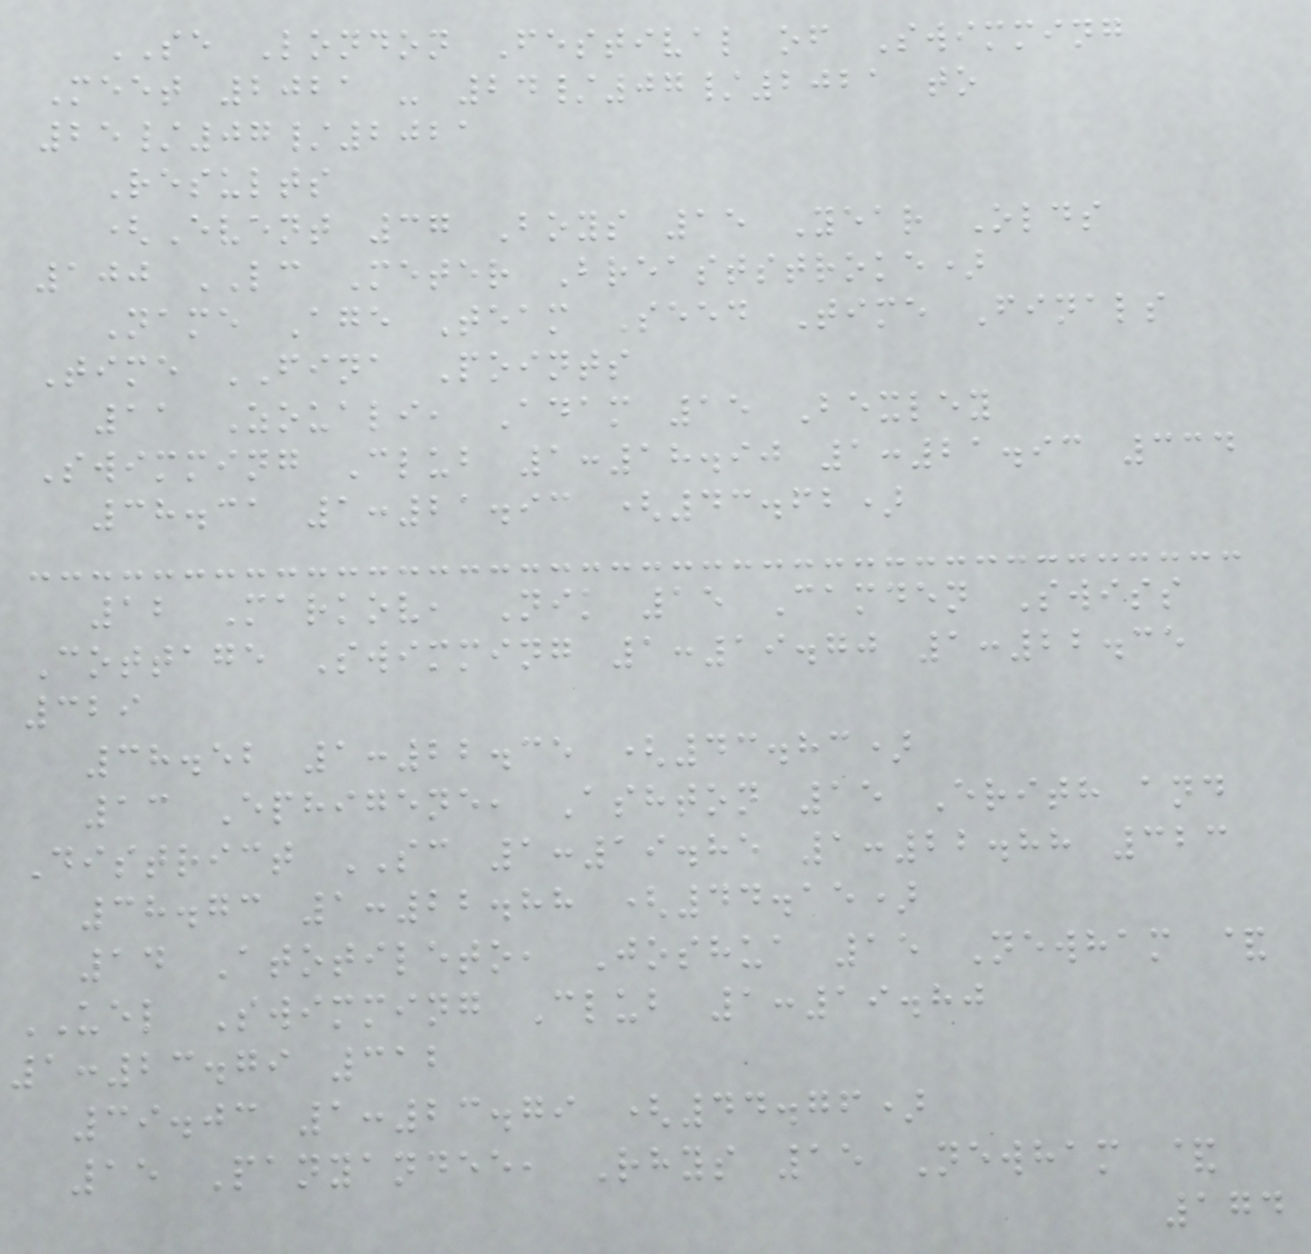SE London Festival of Swimming
Meet 2021 - 24/07/2021 to
25/07/2021
Results
(Event 37 Boys 15 Year Olds
100 LC Meter Breaststroke)
Name Age Team Seed Time Finals
Time FINA Points
11 Zouali, Adam 15 Bexley
Swimming Club 1:18.90 1:21.93 334
38.31 1:21.93 (43.62)
12 Markov, Nik 15 Camden Swiss
Cottage Swimming 1:19.70 1:22.35
329
38.52 1:22.35 (43.83)
13 Ephigene, Ashton 15 Erith and
District SC 1:19.85 1:22.88 323
38.73 1:22.88 (44.15)
14 Atotileto, Joshua 15 Newham &
UEL Swimming Club 1:19.80
1:23.79 312
39.03 1:23.79 (44.76)
15 Panyandee, Rhys 15 Newham &
174
